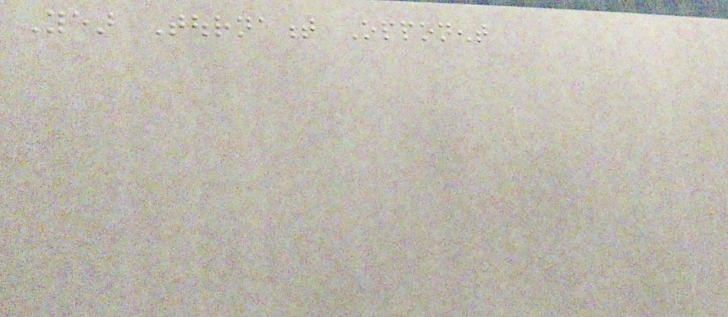Year Tournament Opponent
